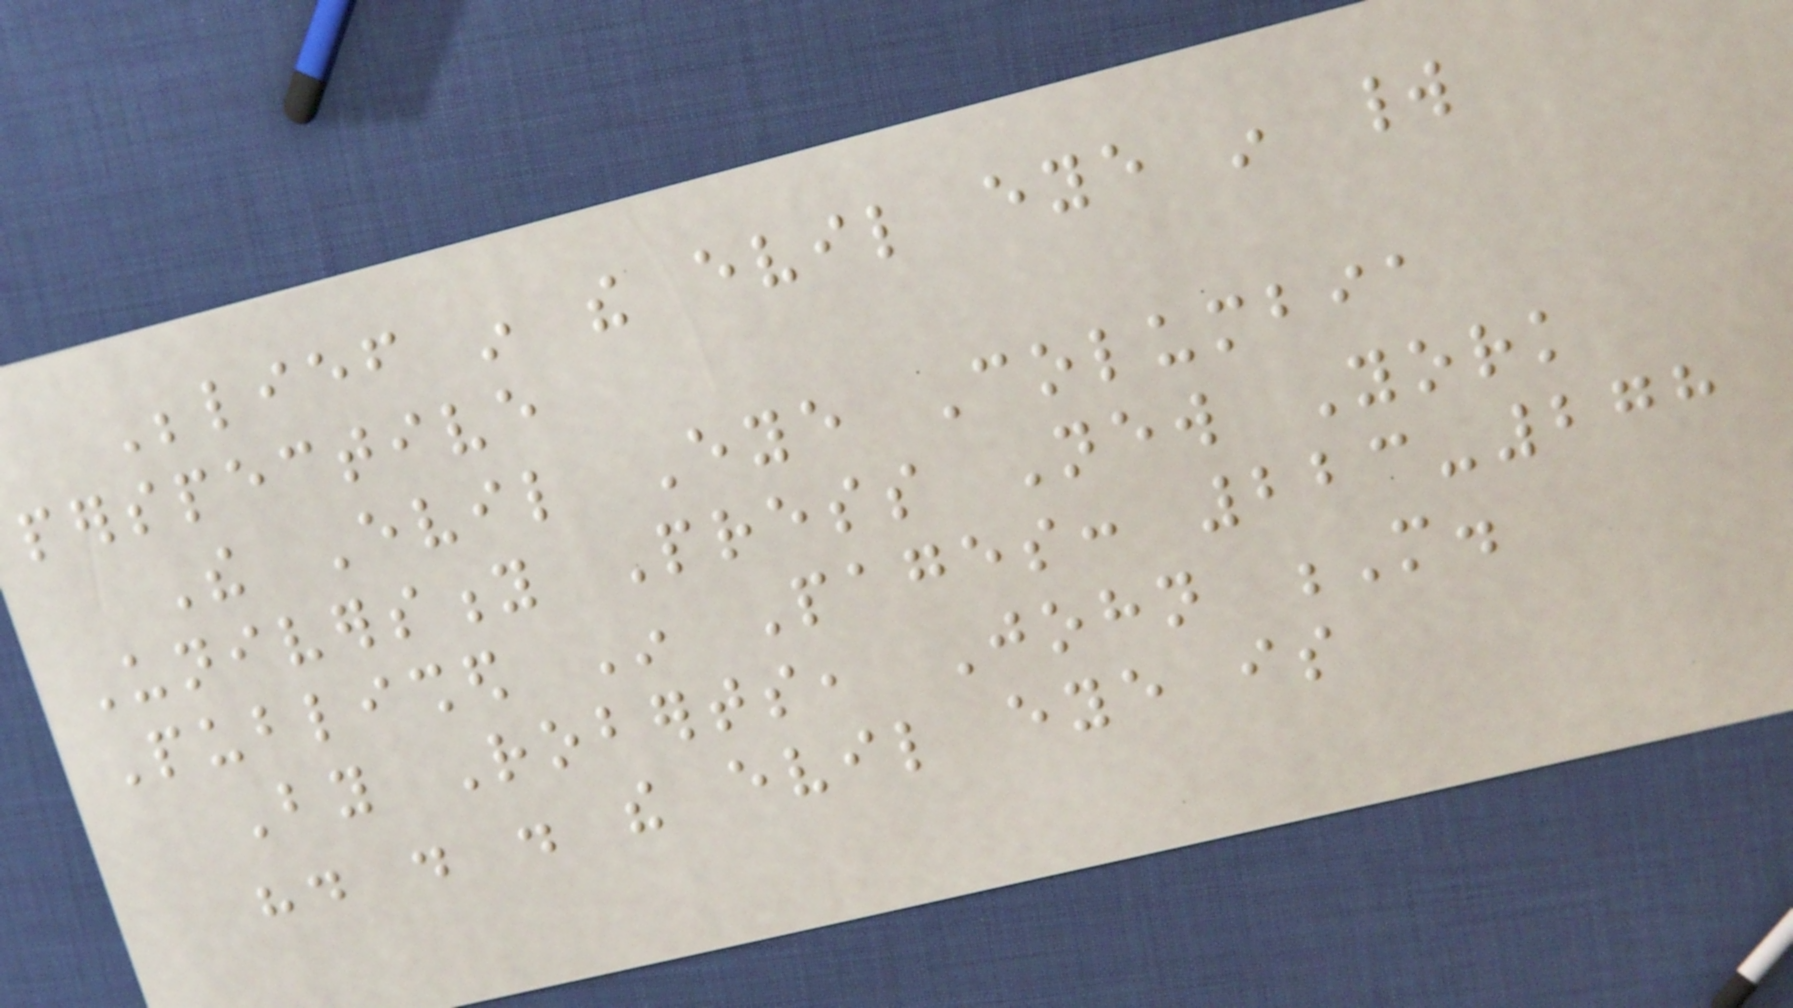Belief in the evil eye in world
perspective
The Evil Eye Columbia
University Press New York
Published In Pages: 223-278
By Roberts, John M.
". . . the evil eye is
